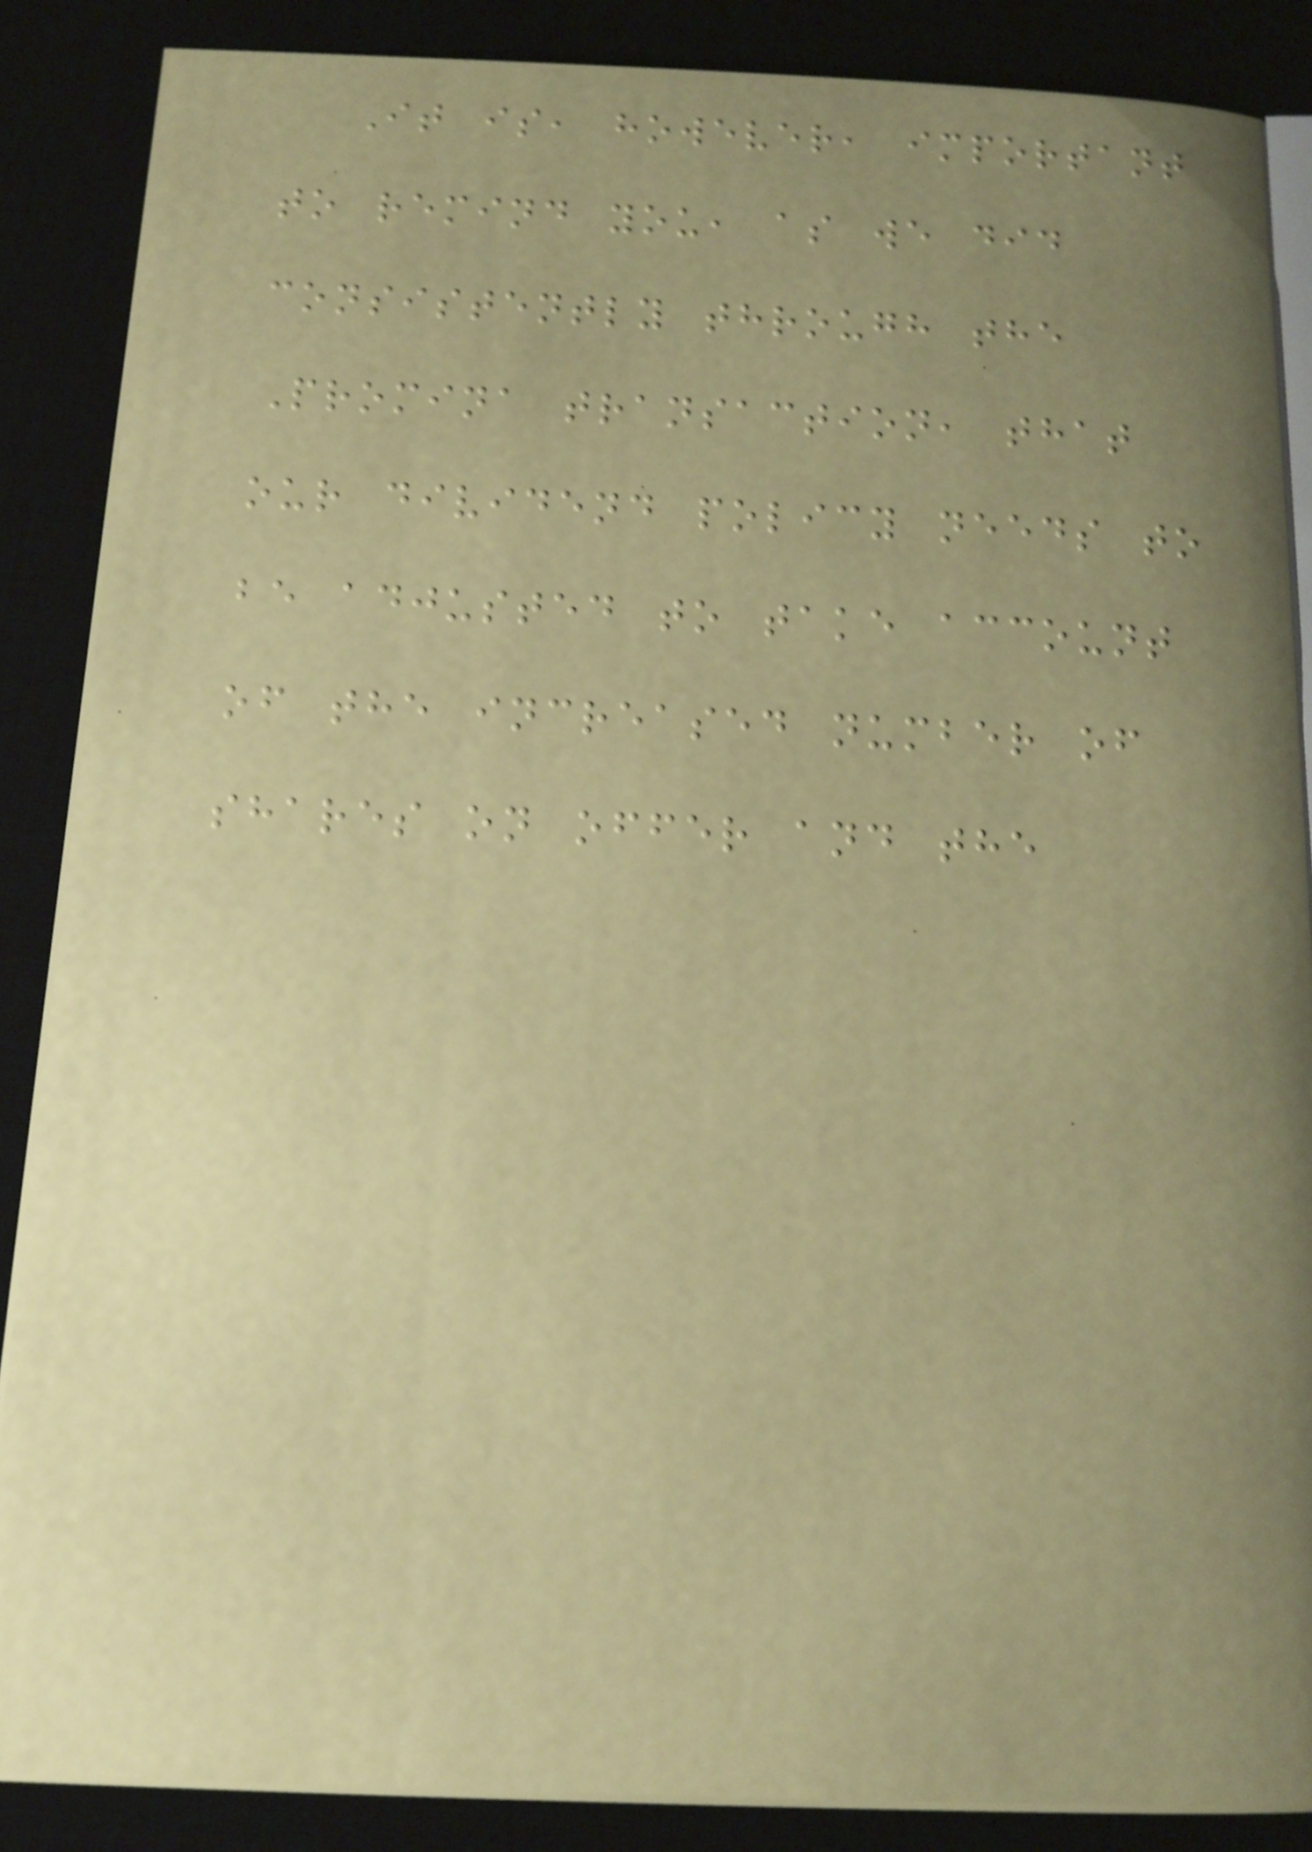It is, however, important
to remind you, as we did
consistently through the
Promina transaction, that
our dividend policy needs to
be adjusted to take account
of the increased number of
shares on offer and the
